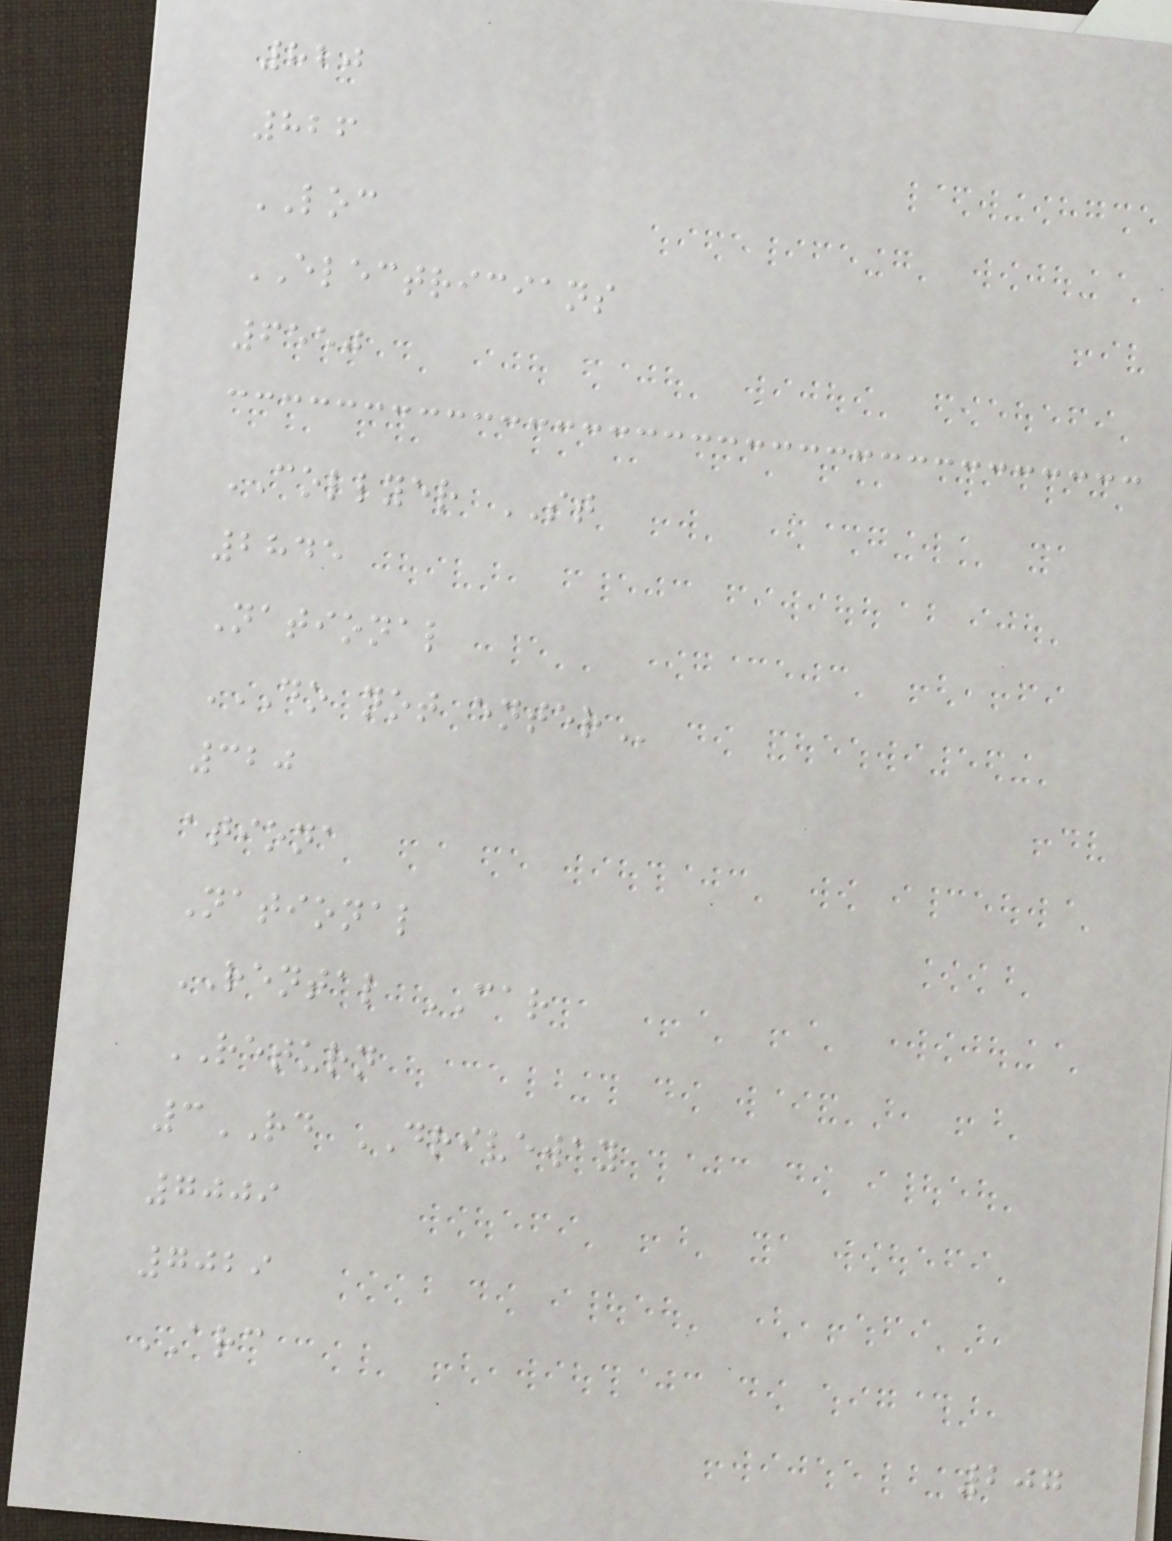820
826
LOC
ELECTRICIANS
6550
COLLYER ST
2845
National
DO NOT ENTER
320
ationa
National
RENTAL CAR
RETURN
3RD DRIVEWAY
7009
7029
ARC
207
